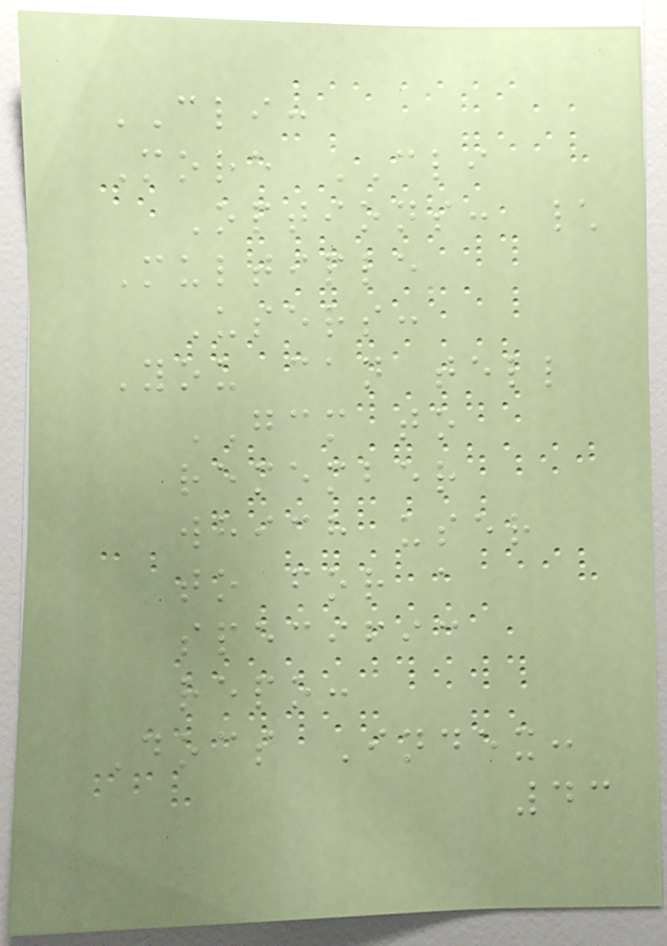CLI:
More CLI
Options: \
Multiple
Users:
You can tell
GCM to
remember
which user
to for a
specific
repo:
Docs Index:
43
